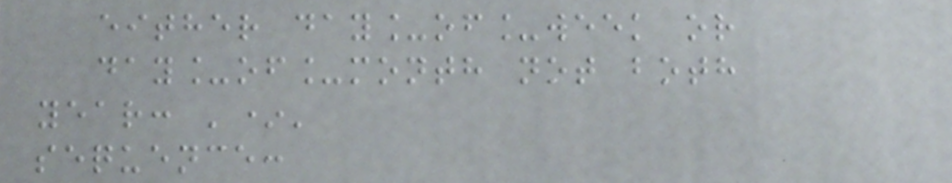either day_of_week or
day_of_month not both
year: '*'
sequence:
